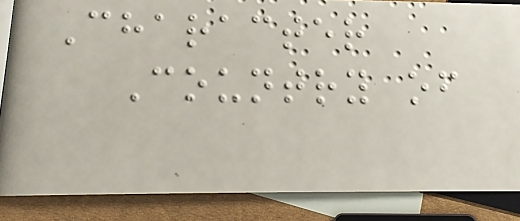Character
Country of
